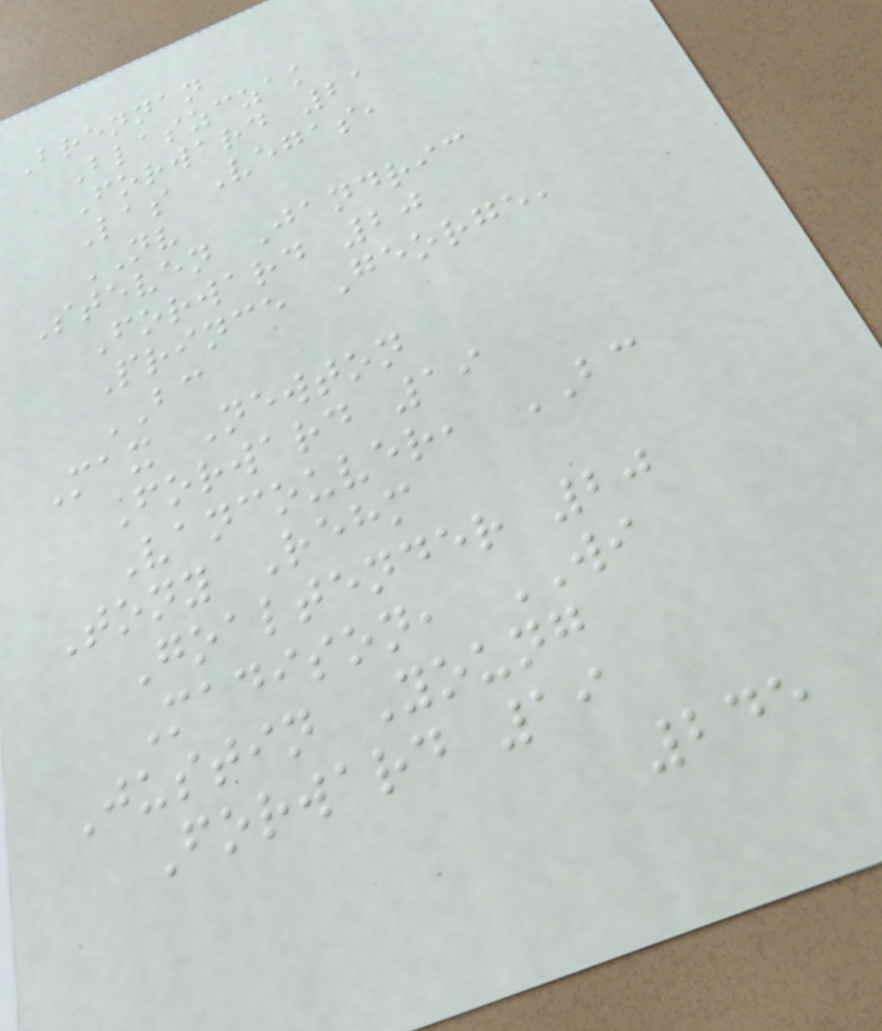Brennan
Blaszczak
Forward 21
Las Vegas,
NV
Steven Jandric
Forward 20
Prince George,
BC
Max Newton
Forward 19
Vancouver, BC
Tony Rehm
Goaltender 20
Madison, WI
Justin Young
Forward 19
245
